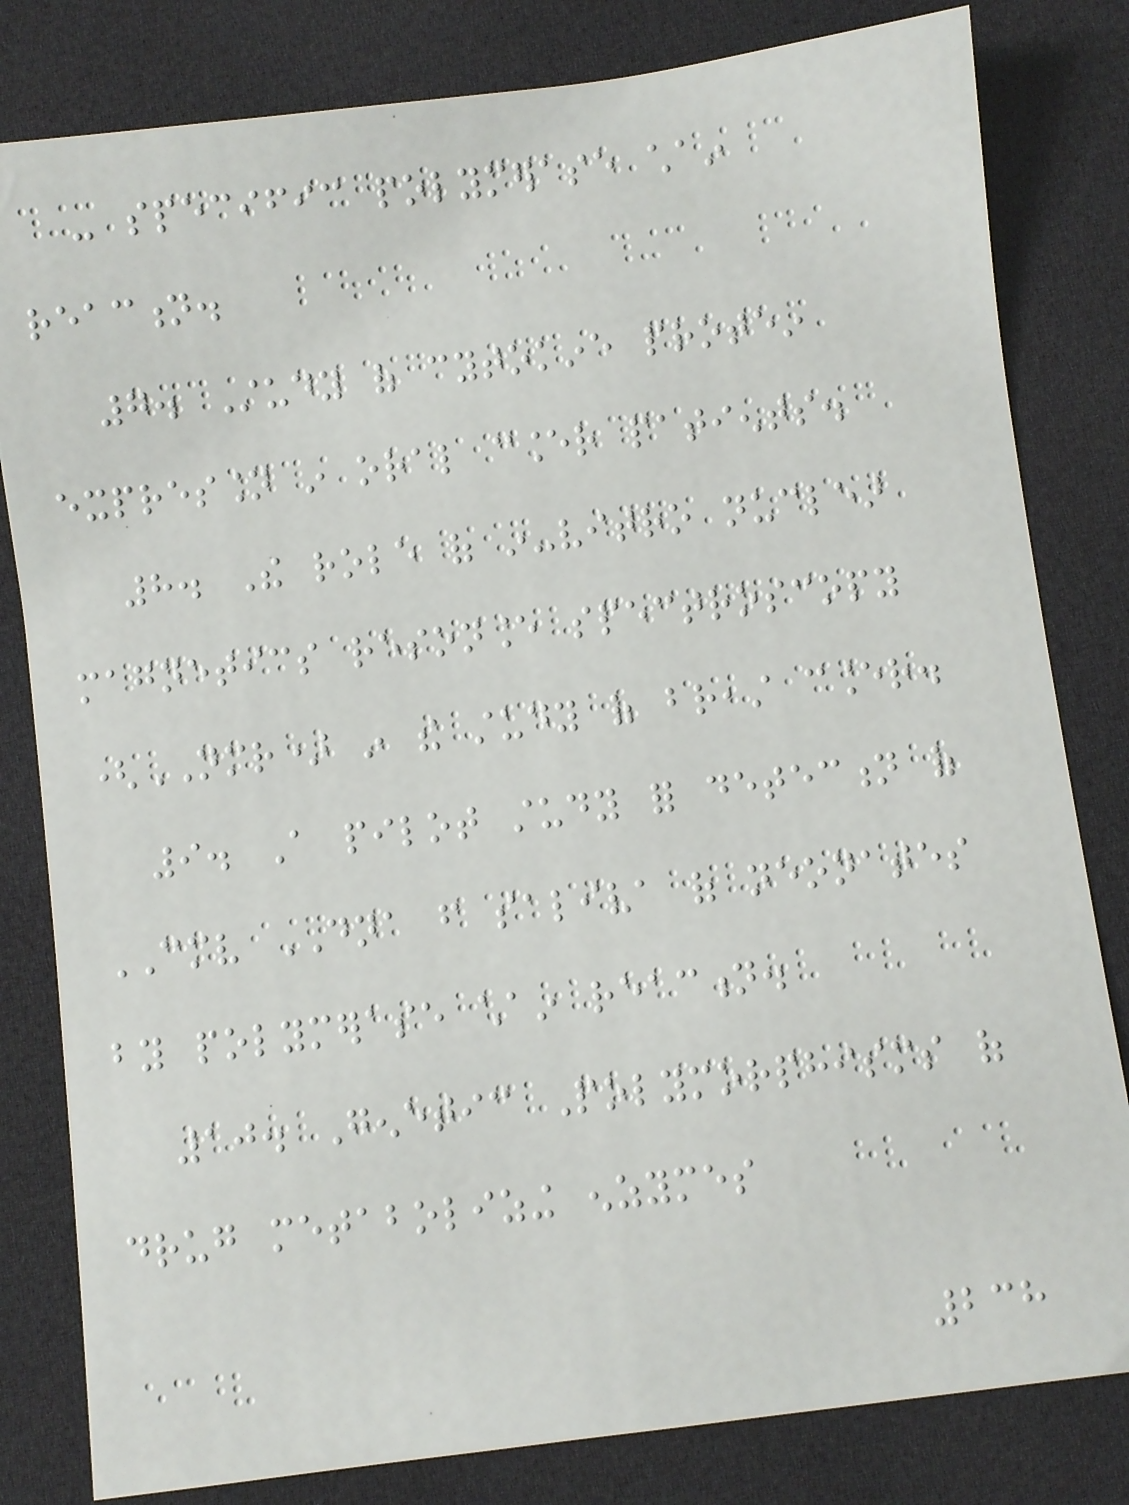- specific polymerase chain
reaction.
7. Study of cytokine protein
expression in oral cancer patients.
8. The role of in-vitro nuclear
magnetics resonance spectroscopy
(NMR) in the study of breast cancer.
9. A pilot study for detection of
CMV DNA from saliva of neonates
by polymerase chain reaction.
10. Genetic Polymorphisms of
drug metabolizing enzymes
238
